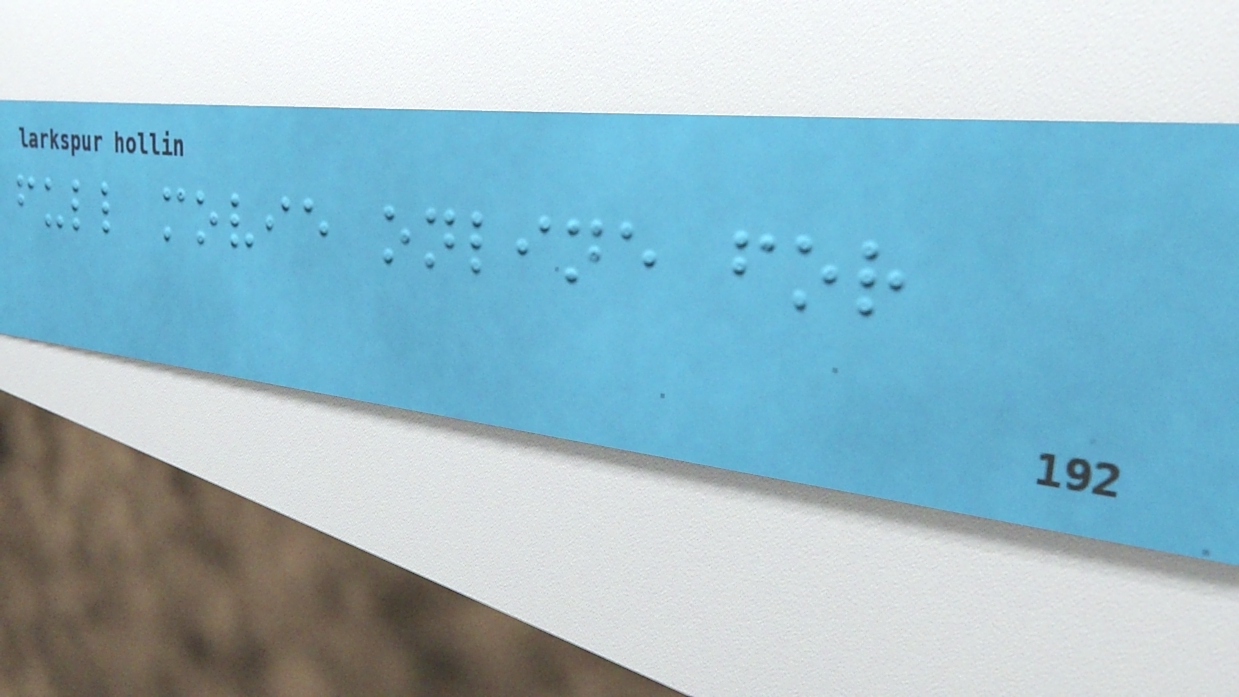full movie online for
